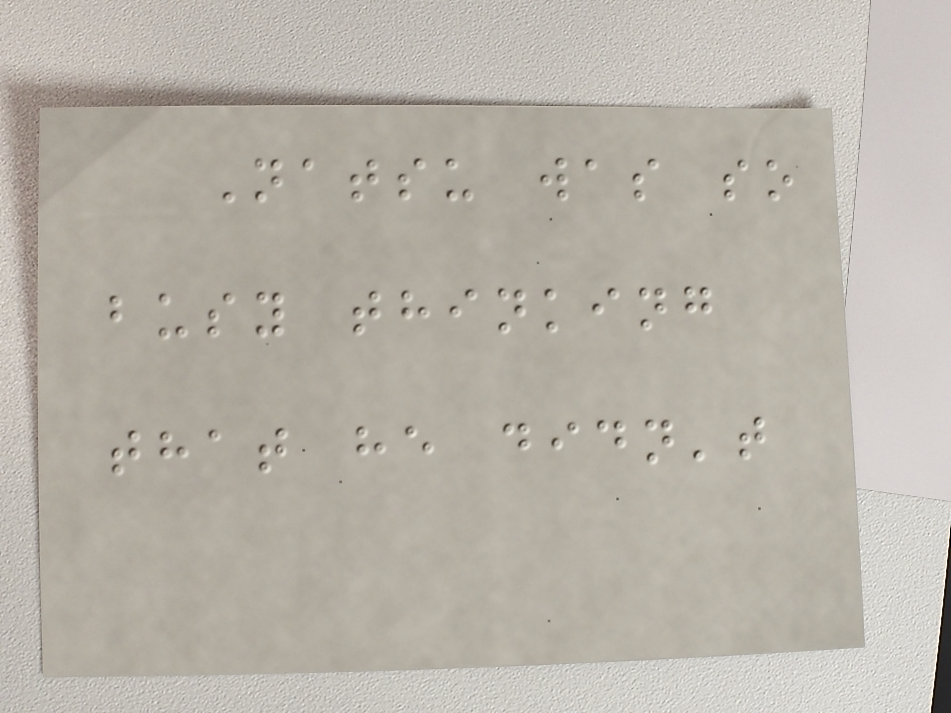Natsu was so
busy thinking
that he didn't
